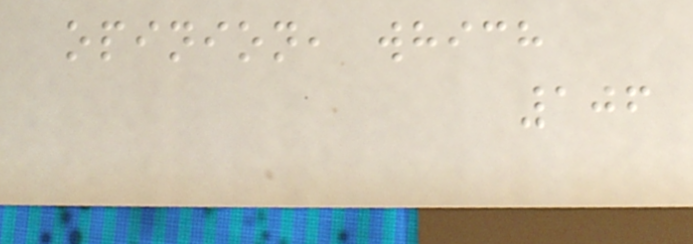opinion, which
106
